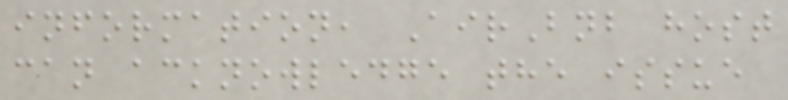information, AirBnb host
can acknowledge the issue
